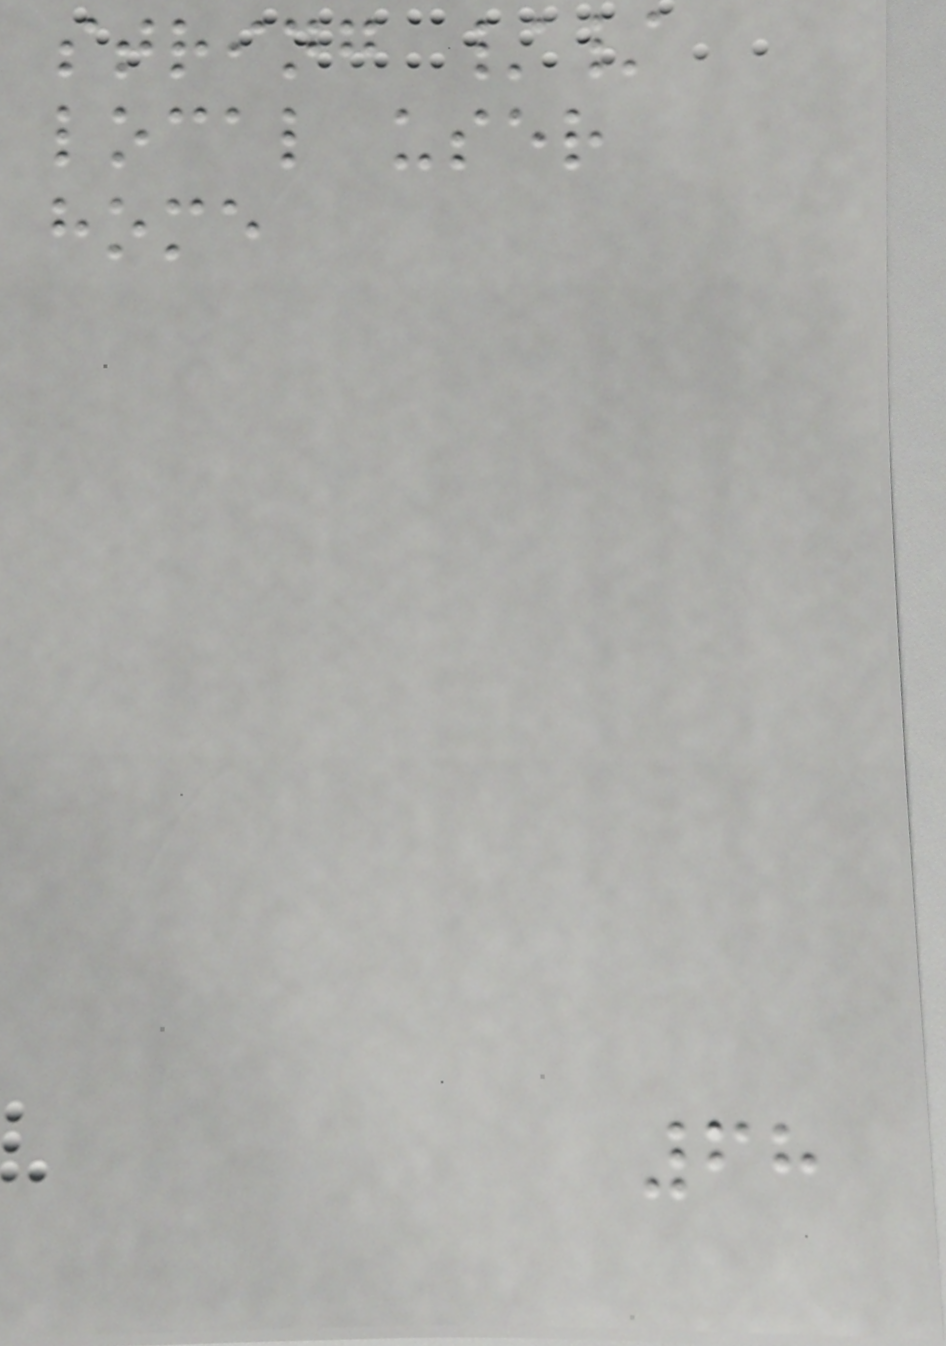string //
local user
home
68
